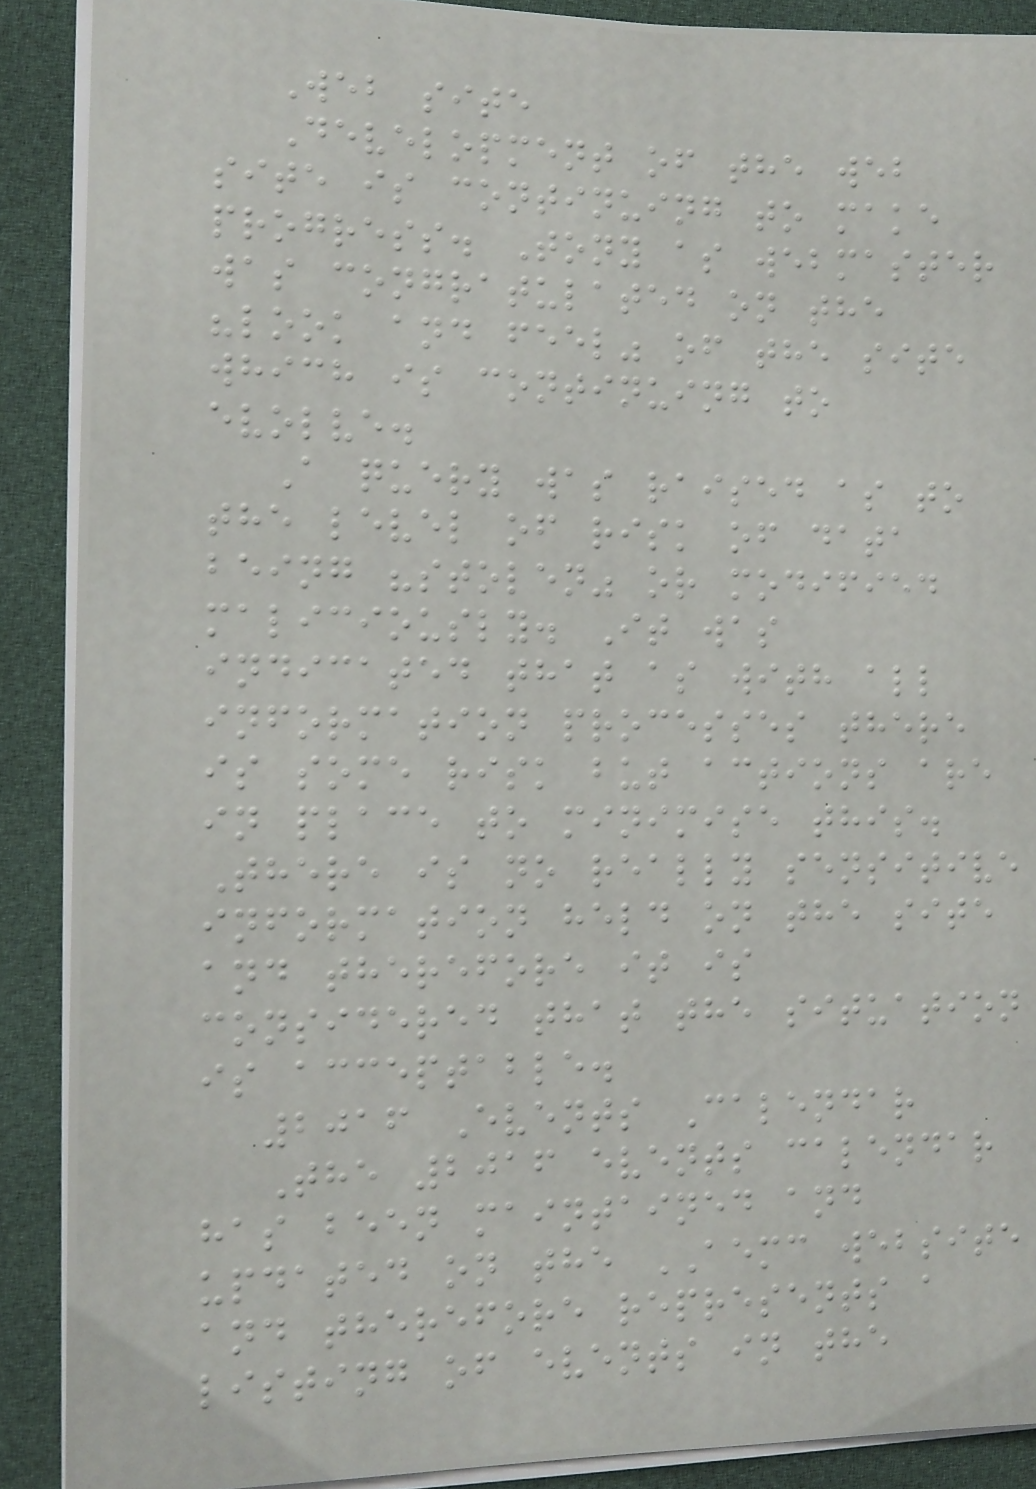Web site
Development of the web
site is continuing to make
progress. Tony as webmaster
was congratulated on the
"look and feel" of the site
which is continuing to
evolve.
A query was raised as to
the level of risk of data
being "stolen" or modified
maliciously. It was
indicated that as with all
information processes there
is some risk but actions are
in place to minimise this.
There is no really sensitive
information held on the site
and therefore it is
considered that the situation
is acceptable.
2016 Events Calendar
The 2016 events calendar
has been maintained and
updated on the AEMC website
and therefore represents a
listing of events in the
